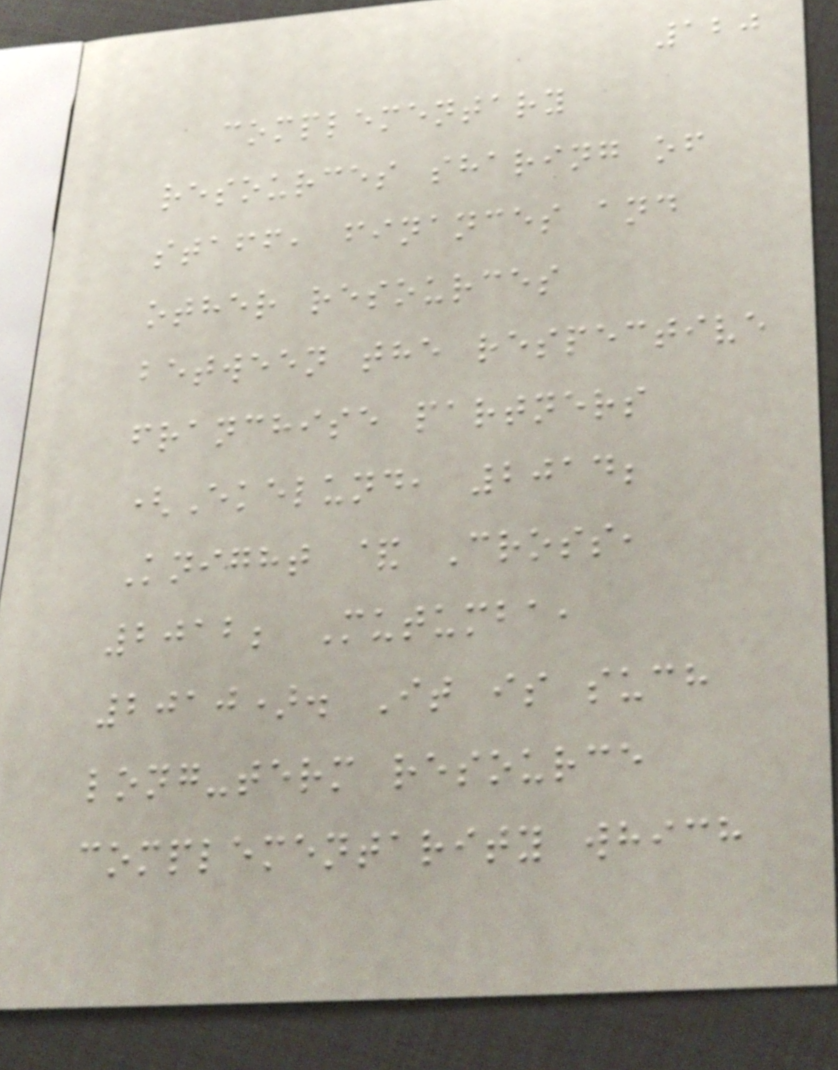120
complementary
resources sharing of
staff, finances and
other resources
between the respective
franchise partners
(Ekelund, 2014;
Knight & Cross,
2012; Mutumba,
2010). It is such
long-term resource
complementarity which
